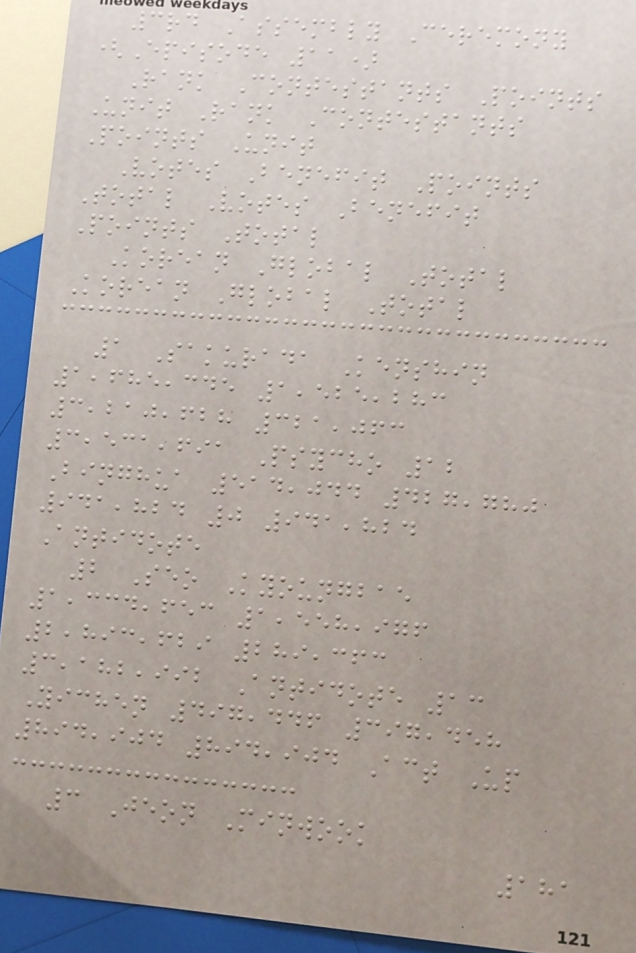3rd Assembly Ceremony
(Episode 11)
Rank Contestants Points
Unit Rank Contestants
Points Unit
Votes Benefit Points
Total Votes Benefit
Points Total
Korean Global Total
Korean Global Total
1 Sakurada Kenshin
1,685,345 1,525,283
3,210,628 321,063
3,531,691 Psycho 12
Binghua 514,044 427,780
941,824 0 941,824
Antidote
2 Seo Kyoungbae
1,334,653 1,558,976
2,893,629 289,363
3,182,992 Antidote 13
Yichen 497,446 397,458
894,904 894,904 Act Up
3 Jeon Minwook
181
